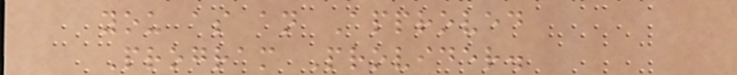you as an Approved
Program Provider.
